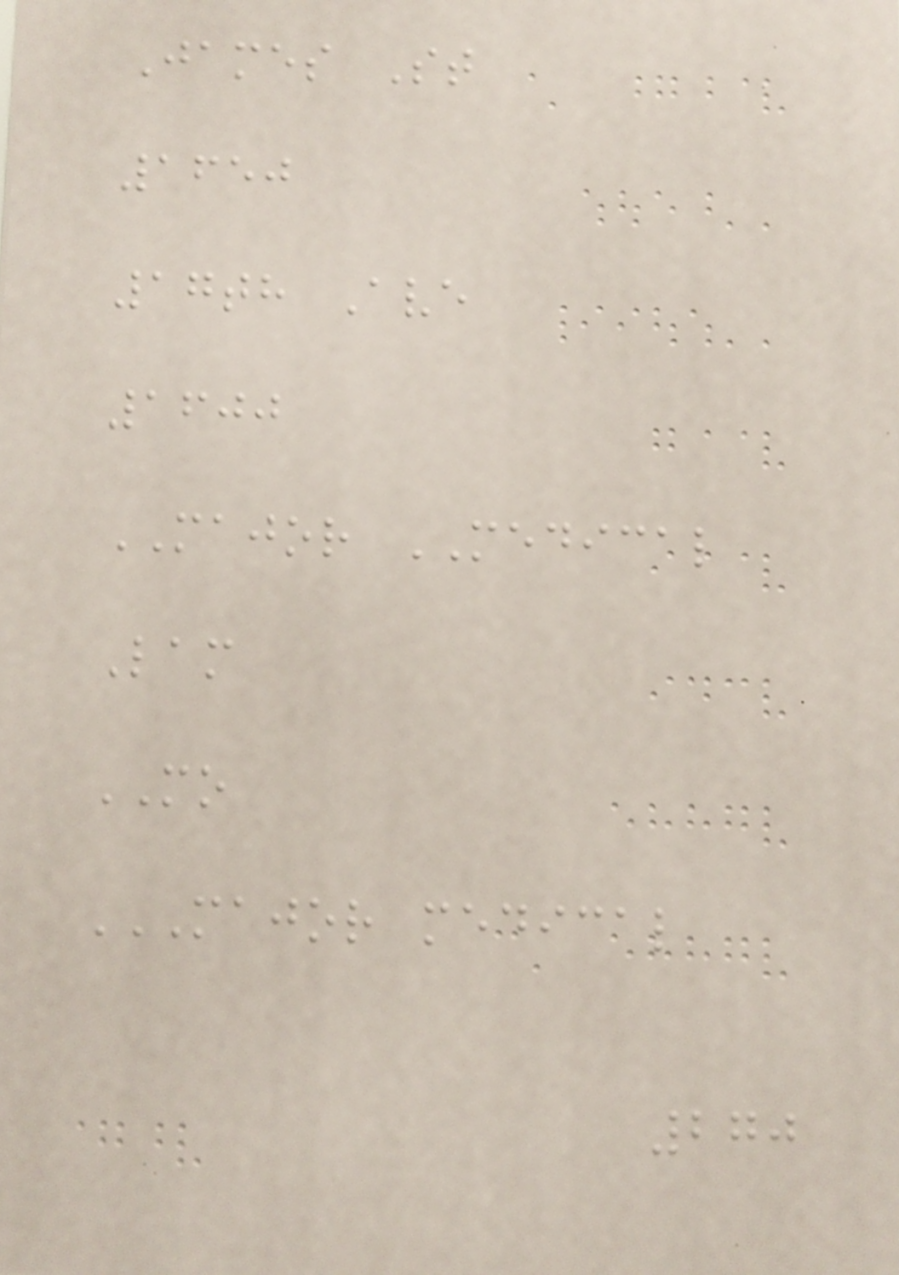James St
1650
17th Ave
1600
MAJOR MEDICAL
Lam
MO
MAJOR MEDICAL
270
